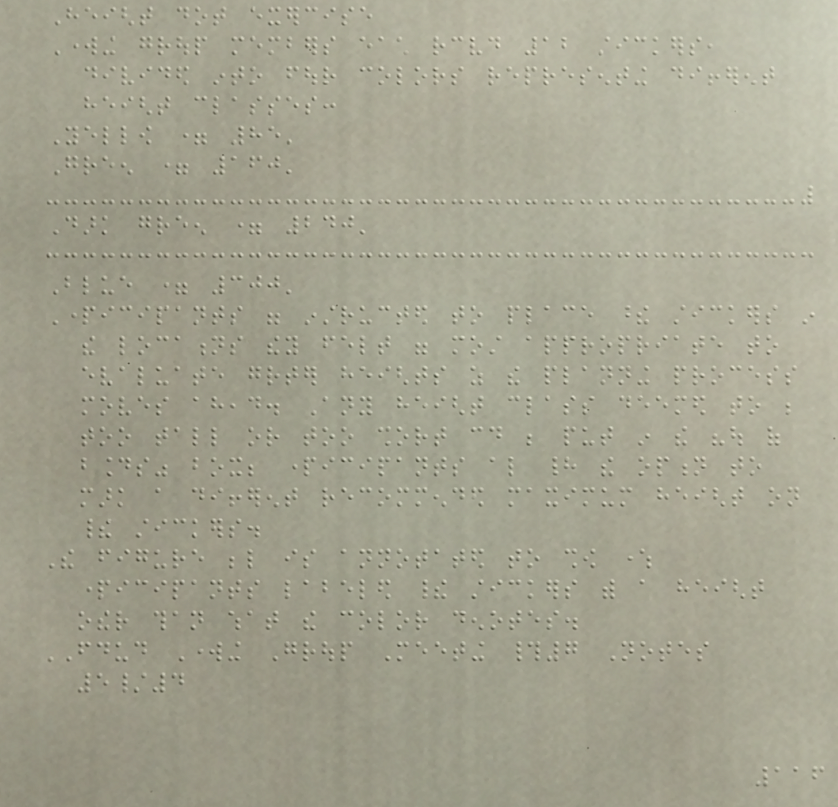Height dot exercise
Working group members each received 12 stickers,
divided into four colors representing different
height classes:
Yellow = 85'
Green = 160'
Dark green = 240'
Blue = 300'
Participants were instructed to place these stickers in
the locations they felt were most appropriate to
evaluate greater heights as the planning process
moves ahead. Any height class deemed to be
too tall or too short could be put in the "out of
bounds" box; participants also had the option to
mark a different recommended maximum height on
their stickers.
The figure below is annotated to show where
participants labeled their stickers with a height
other than what the color denotes.
FDUD Working Group Meeting #7 Notes
5/4
116
